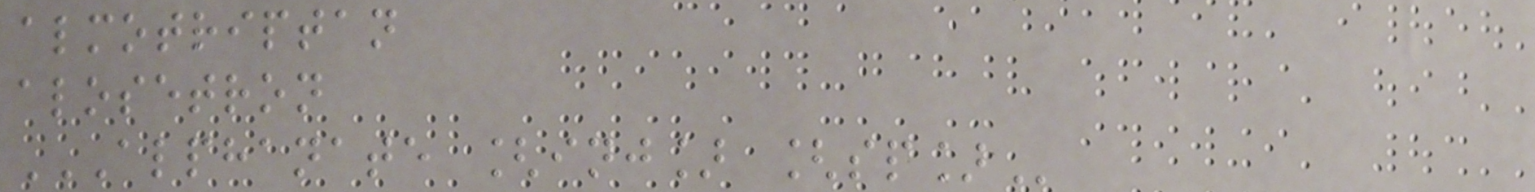almotriptan
alosetron
ALPHANATE [INJ] [SP]
